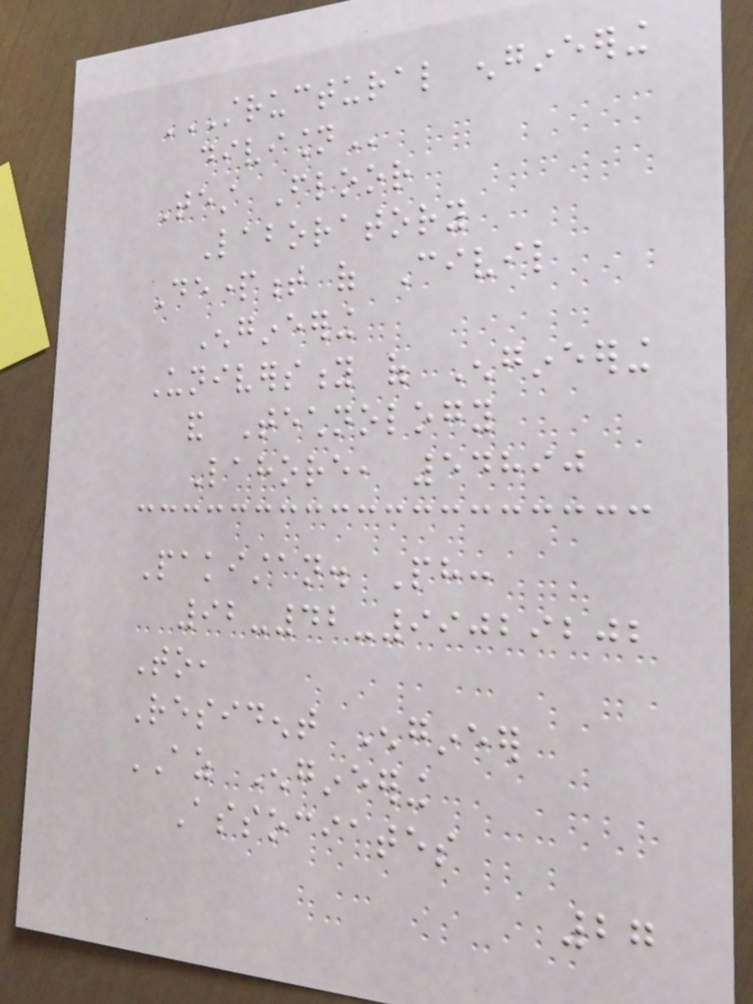STRUCTURAL ENGINEERING
DIVISION
Test Floor
Laboratory
Department of Civil
Engineering
University of Engineering
and Technology
Lahore, 54890
Pakistan. Ph:
92-42-99029202
To,
Resident Engineer
AZ Engineering
Associates
27
